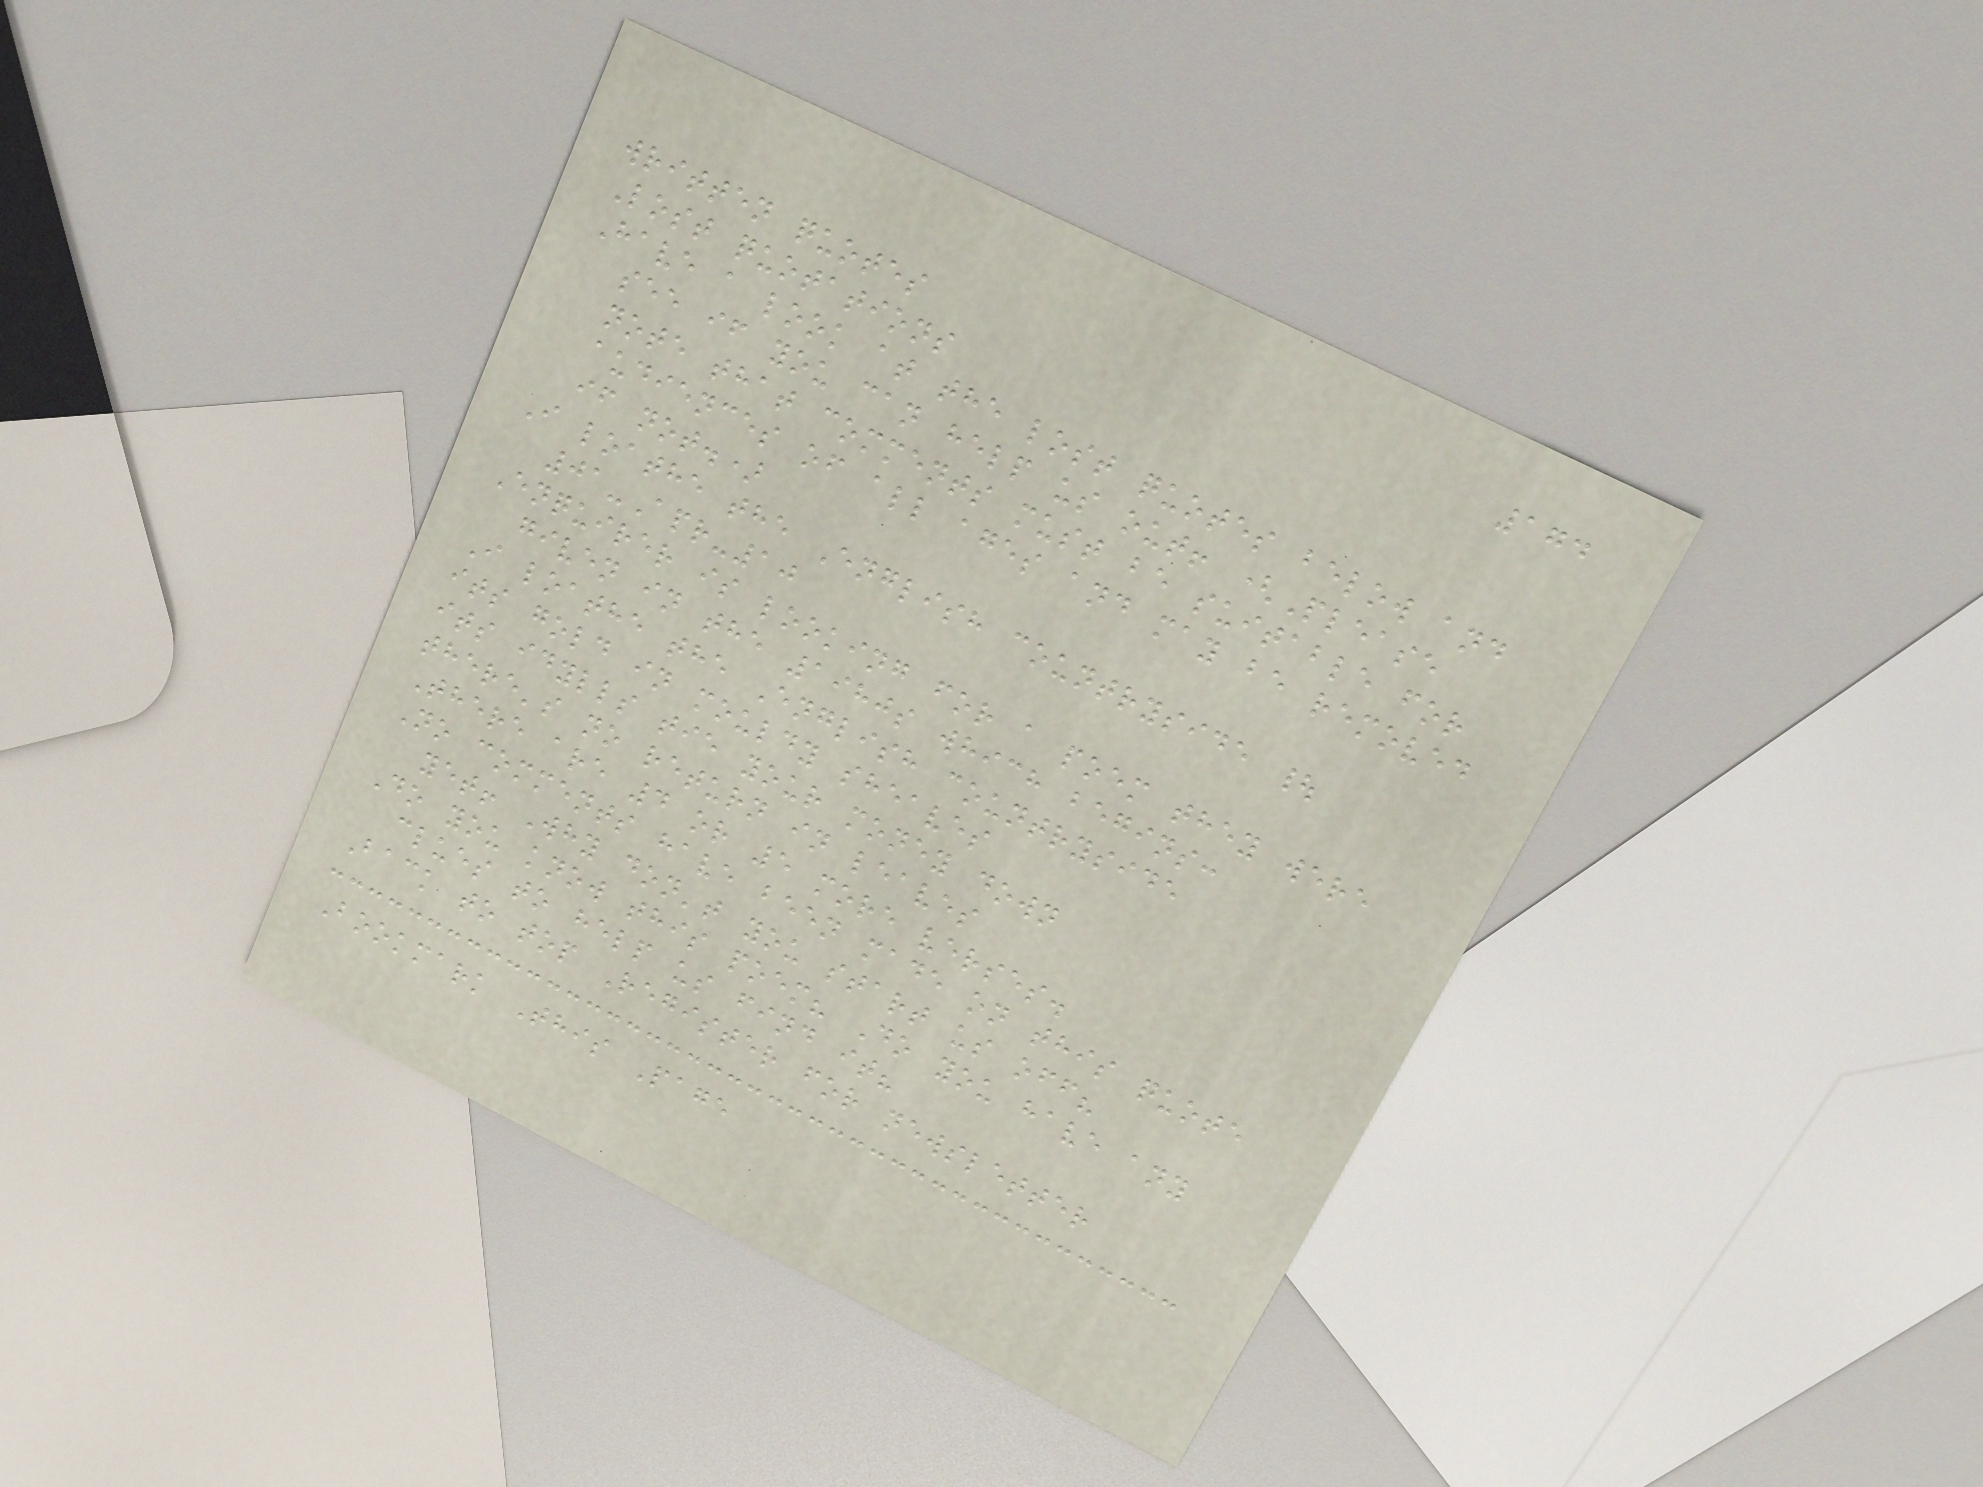174
written quotes
Lost quotations
Have a look at the lost quotes below and
see if you can help us out! (Please
note that comments must be suitable for
audiences of all ages and may be removed
if not.)
I loathe the English countryside |
01-Apr-10
Enquirer is looking for a poem they were
given in the 1980s which begins:
I loathe the English countryside
its gold in mouldy sheaves
its idylls tie your money down
there's no return in leaves
There are 4 or 5 more verses.
No comments have been made on this quote
yet! Why don't you start us off?
Do you know this poem? Do you have any
clues to help us find it?
Back to top Register for newsletter
Bookmark This Page
